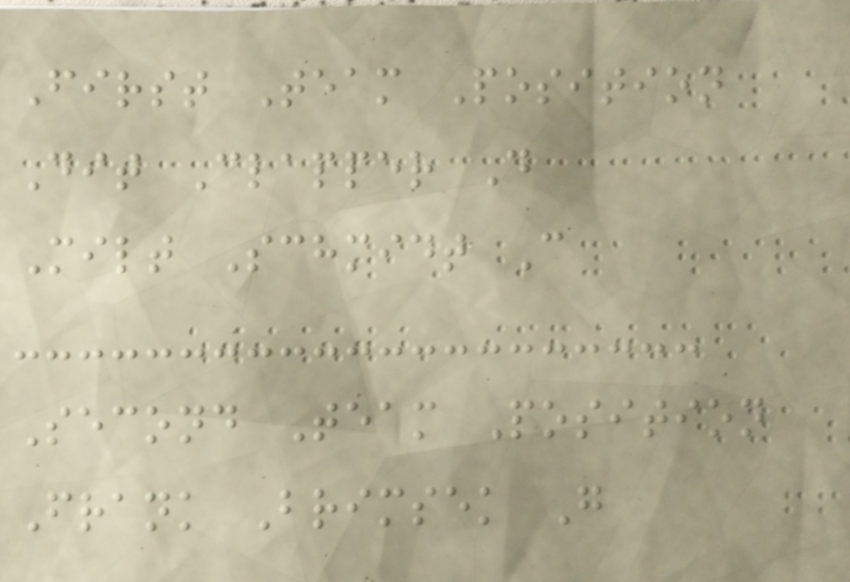First Team Position
Dit Clapper D
Milt Schmidt C
Second Team Position
Frank Brimsek G
